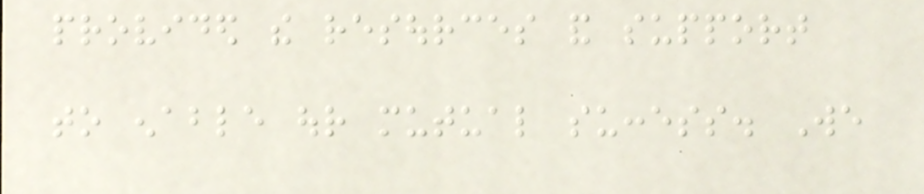provided the resources and support
to enable our mutual success. We
